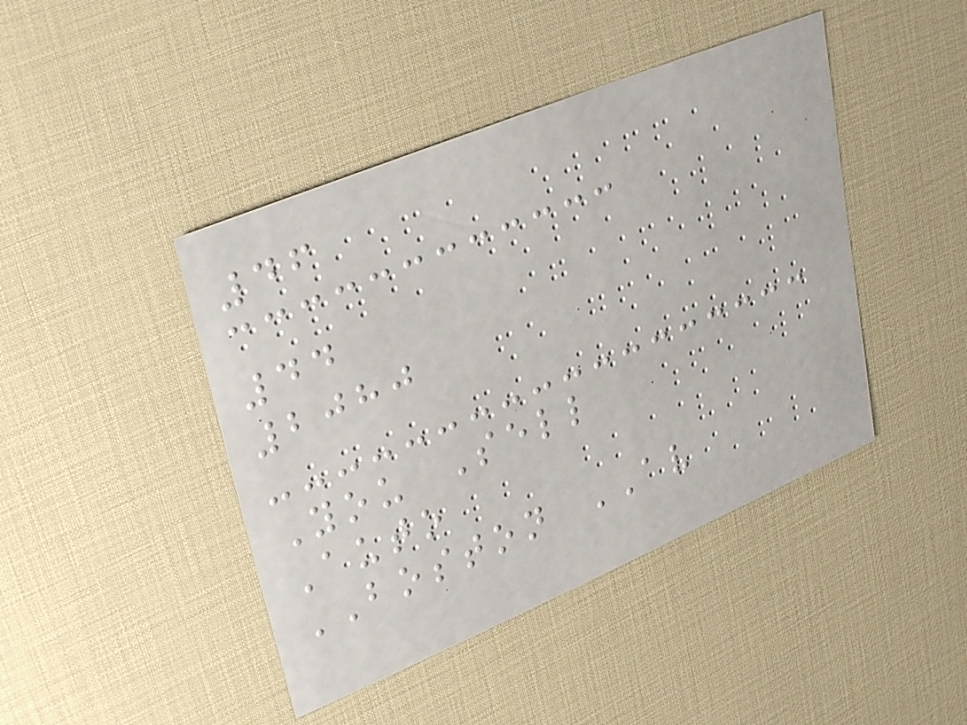46
44
2080
You Sell
Auto
BOSTON AV
